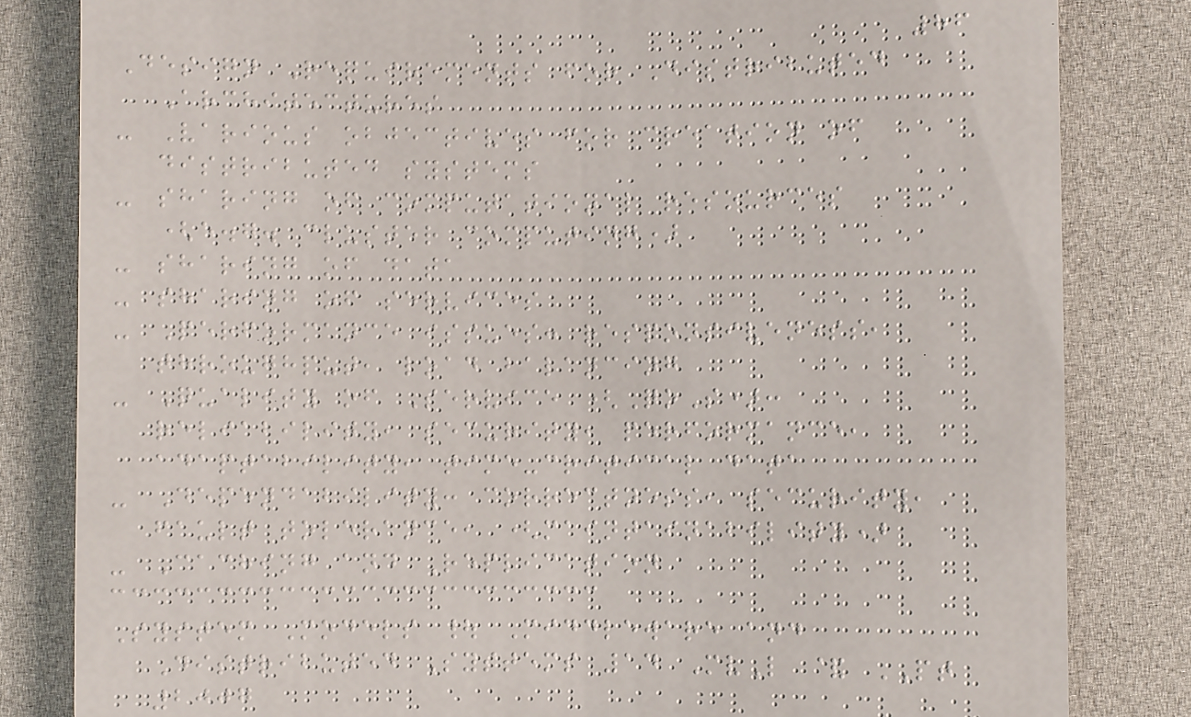86
Design Requirements for Distributed
Architectures
- Various objectives for creation of
distributed systems
- sharing of computational resources
(e.g. cluster computing)
- sharing of data
- sharing of services
- Performance issues: responsiveness,
throughput, load balancing
- Quality of Service (QoS):
reliability, security, performance,
adaptability, time-critical data
- Dependability: correctness, security,
fault tolerance, (maintainability)
- Caching and Replication
System Models | Middleware and
Distributed Systems 14 MvL & PT
2007
